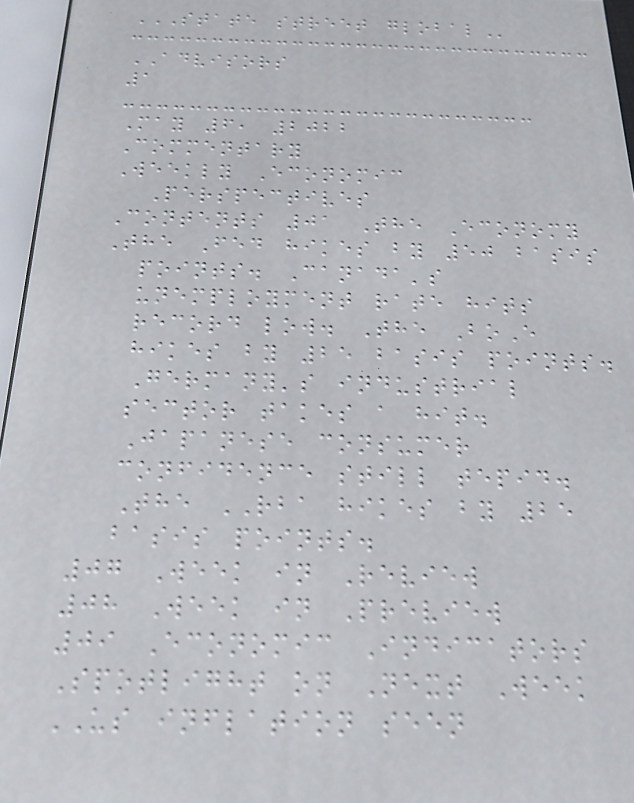STATE STREET GLOBAL
ADVISORS
1
May 6, 2022
Commentary
Weekly Economic
Perspectives
Contents 01 The Economy
The Fed hikes by 50 basis
points. Canada's
unemployment rate hits
record low. The BoE
hikes by 25 basis points.
Germany's industrial
sector takes a hit.
Japanese consumer
confidence still tepid.
The RBA hikes by 25
basis points.
07 Week in Review
08 Week in Preview
09 Economic Indicators
Spotlight on Next Week
US inflation seen
